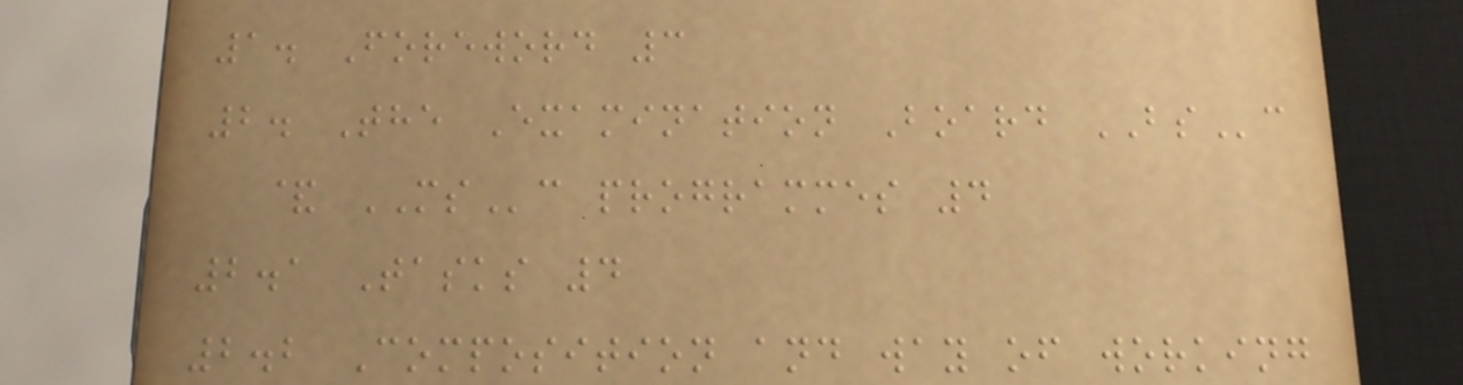1. Foreword 3
2. The Examination Board BSc
& MSc programmes 4
2.1 Tasks 4
2.2 Composition and way of working
